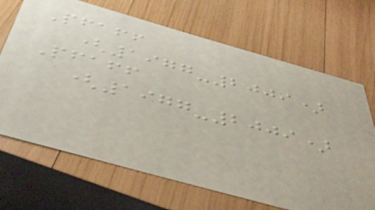Pfaff
(1977-2009)
Pfaff
(1977-2009)
